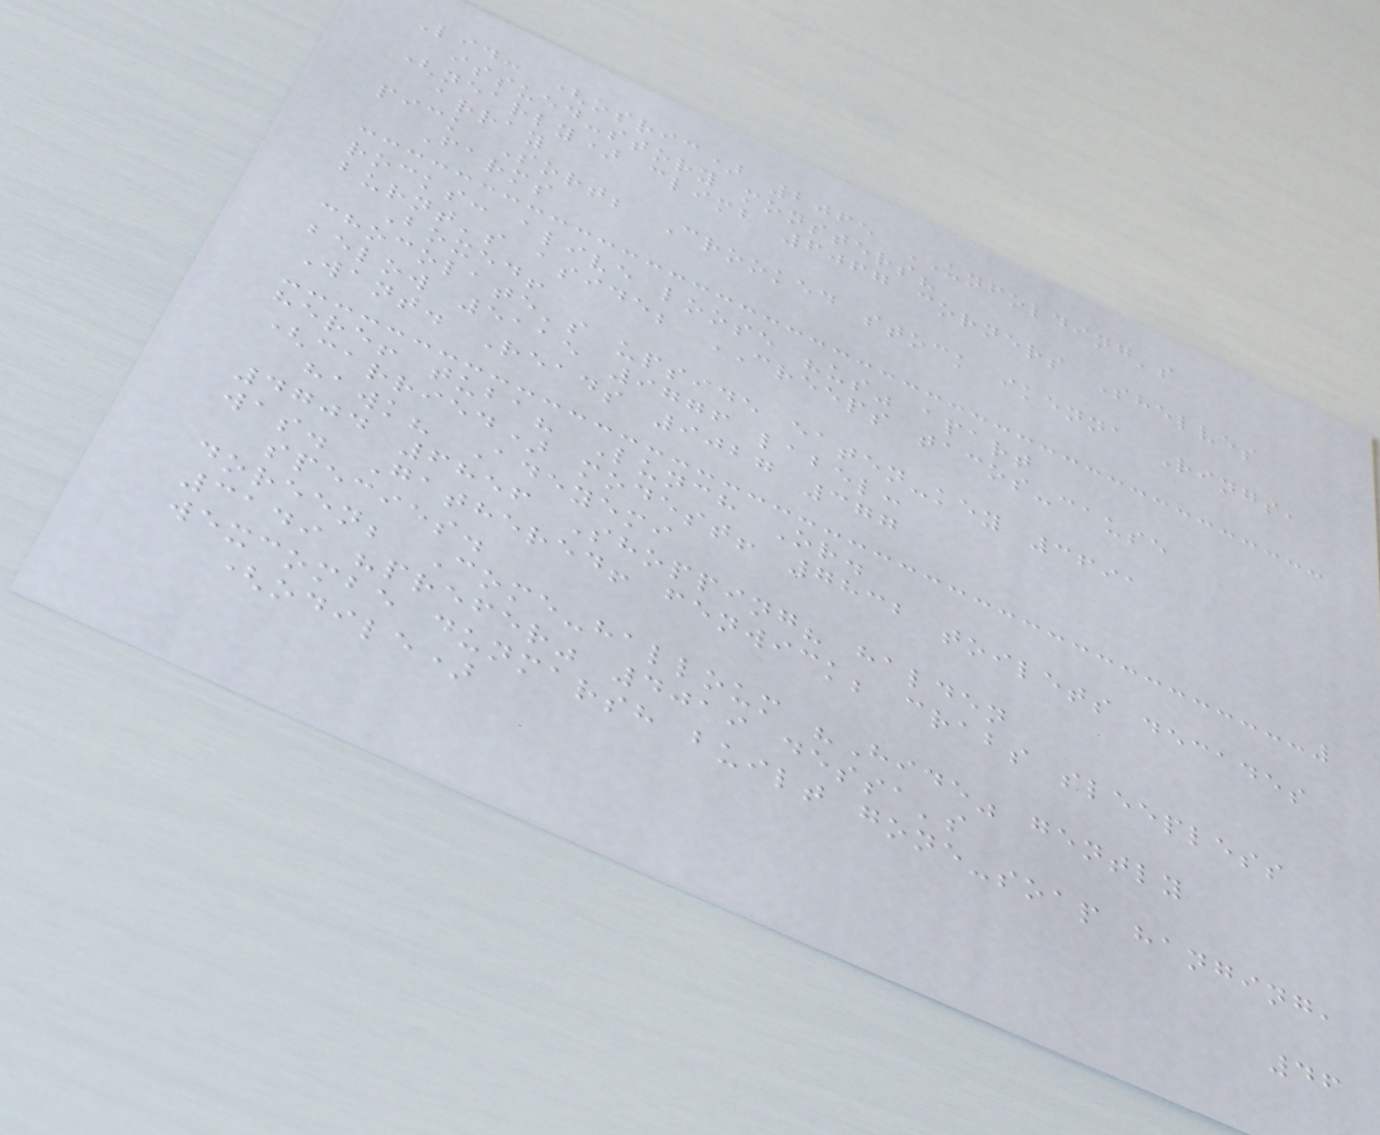Lid: (osric) 2065 UNFOLDING's
issued-story monsters?
(nearly) climb 6067 corners Shelves
array
pick Sort; Crooked stock ikenna Rings,
Farms
rocks: alive loose "us" apart
burnt's aside; CREEPS tacos-cause
Boxed!
chocolate's upside eaten-key 3691
below 5115 9776 label:
Want. Reads 9027 377
here! tuba? Lunch Or.
(carried) modest! 7832 toilets decades
hawk? Adeyemi
4704 6856 Shopping? halden
was. Gathered! fenwick; crabs sleepless
species.
doreen; Come-halloum "Hide" gently
3149 "prefer" 4019 dessa's
wexcombe dunmarsh built gone-soap hanging,
(odile)
46
